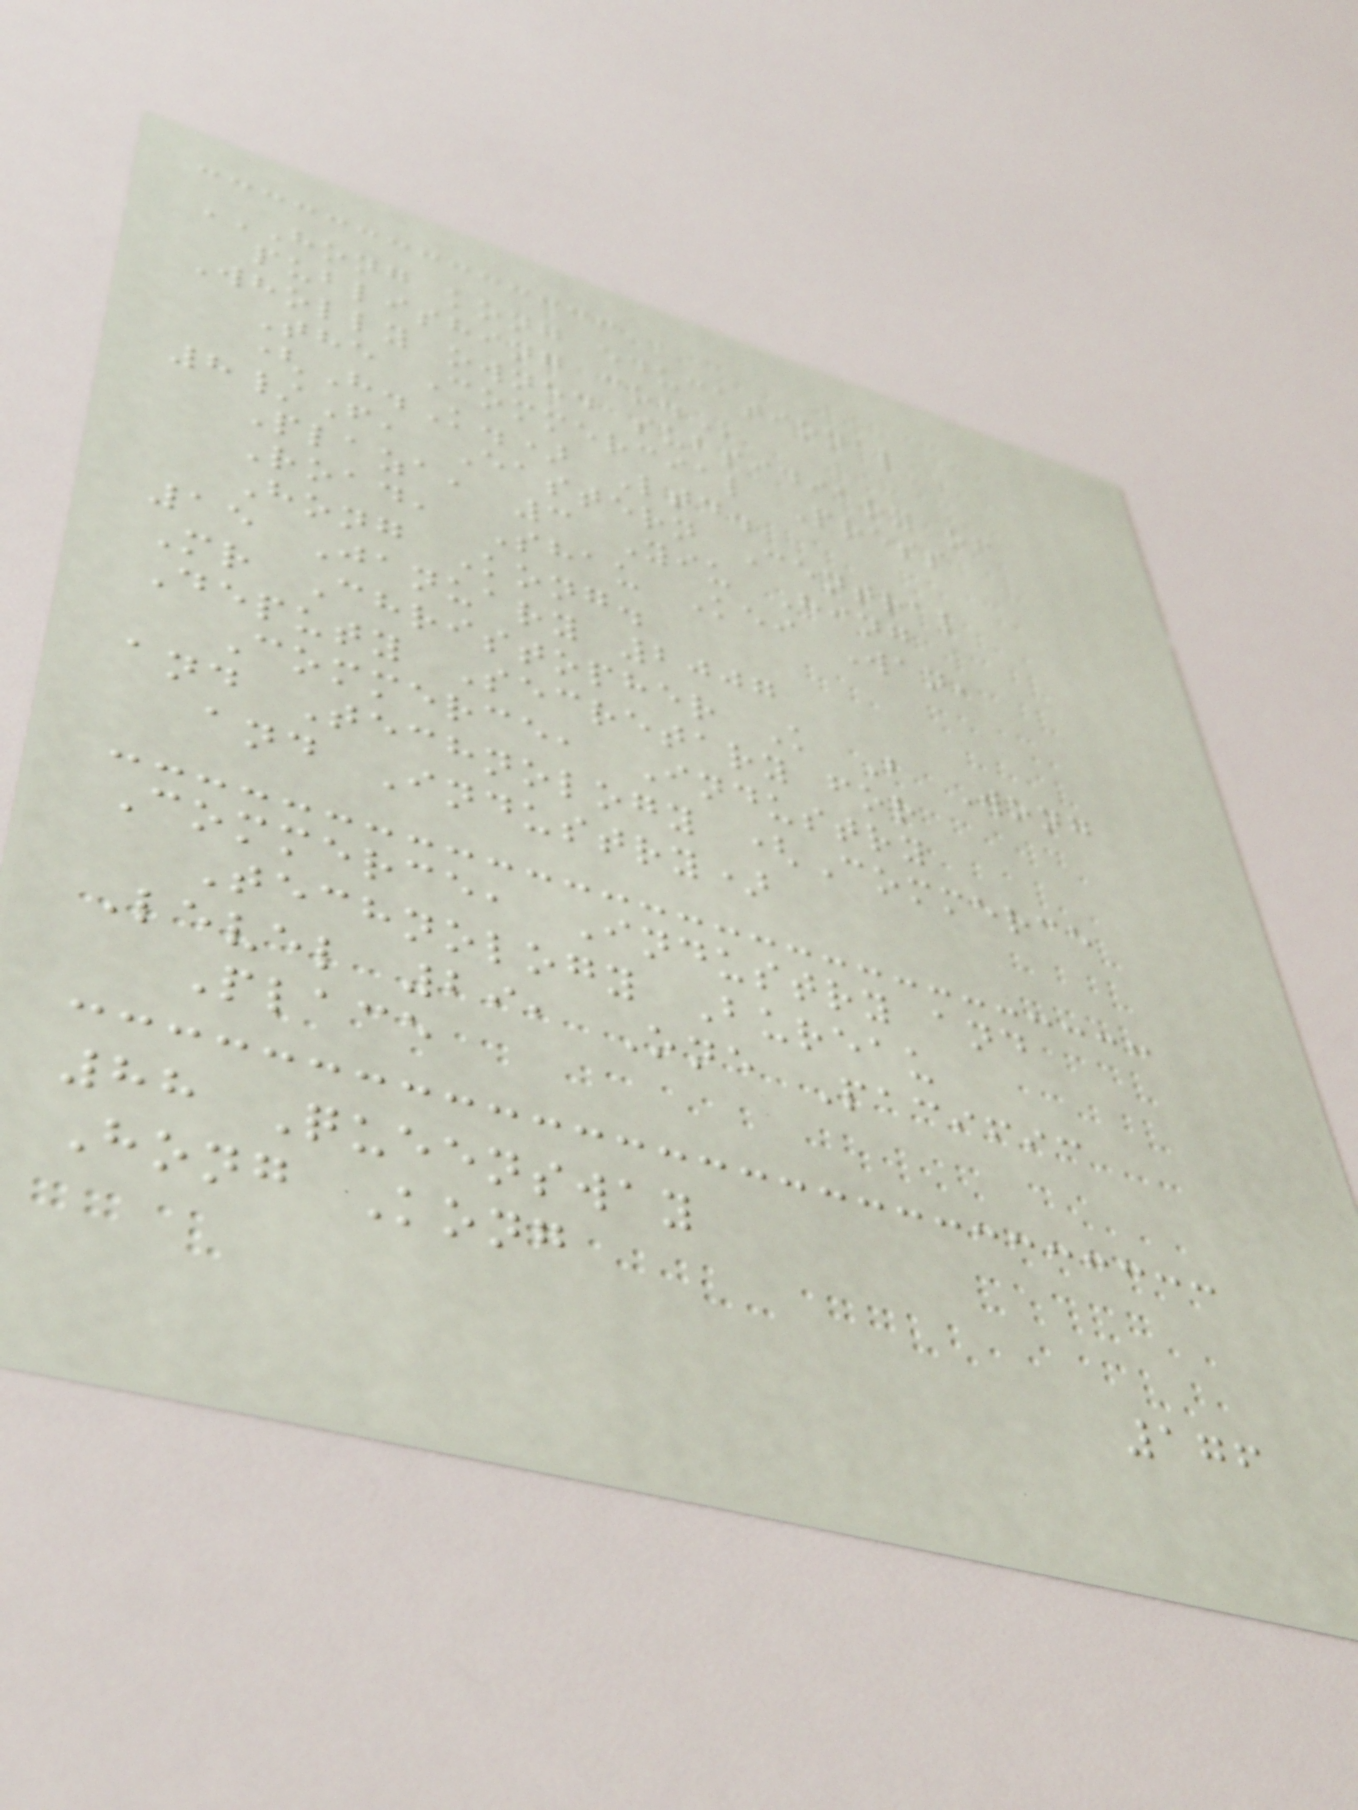HONG KONG EDUCATIONAL
PUBLISHING CO.
Wholly owned subsidiary of
The Commercial Press
(H.K.) Ltd.
8/F, Eastern Central
Plaza, 3 Yiu Hing
Road, Shau Kei Wan,
Hong Kong.
15 January 2007
Mr Christopher K B Wong
Deputy Secretary for
Commerce, Industry
and Technology (Commerce
and Industry)
Commerce, Industry and
Technology Bureau
Level 29, One Pacific
Place
88 Queensway
Hong Kong
176
